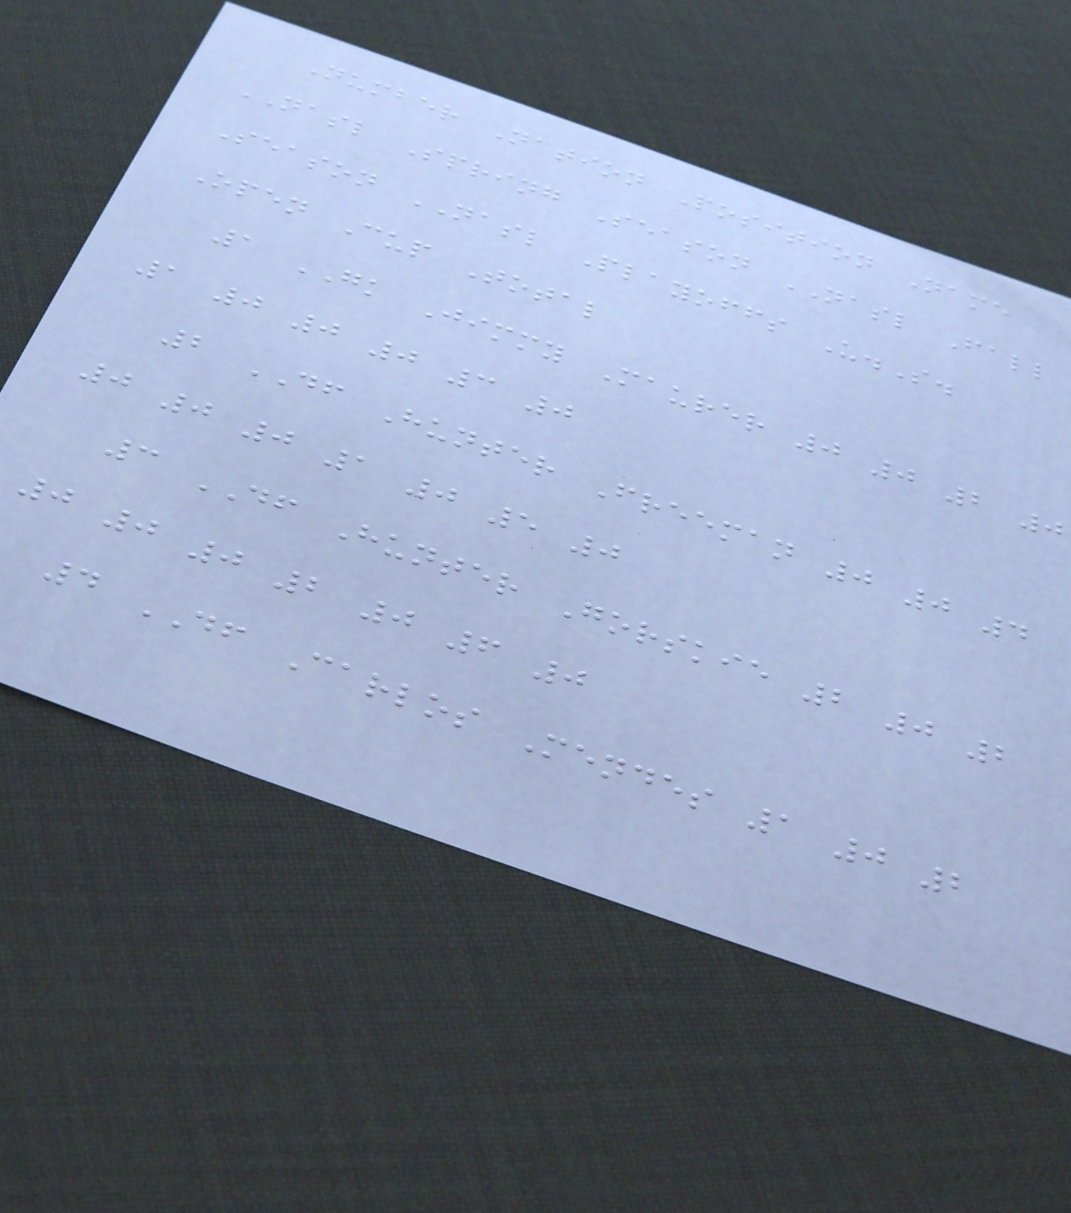Number Nation Position Name
NASL Spring Season NASL Fall
Season NASL Playoffs U.S.
Open Cup Total
1 GK Jimmy Maurer 0 0 2 0
1 0 0 0 3 0
2 DF Hunter Freeman 0 0 4
0 0 0 1 0 5 0
3 DF Hunter Gorskie 2 0 2
0 0 0 2 0 6 0
4 DF Carlos Mendes 1 0 2
